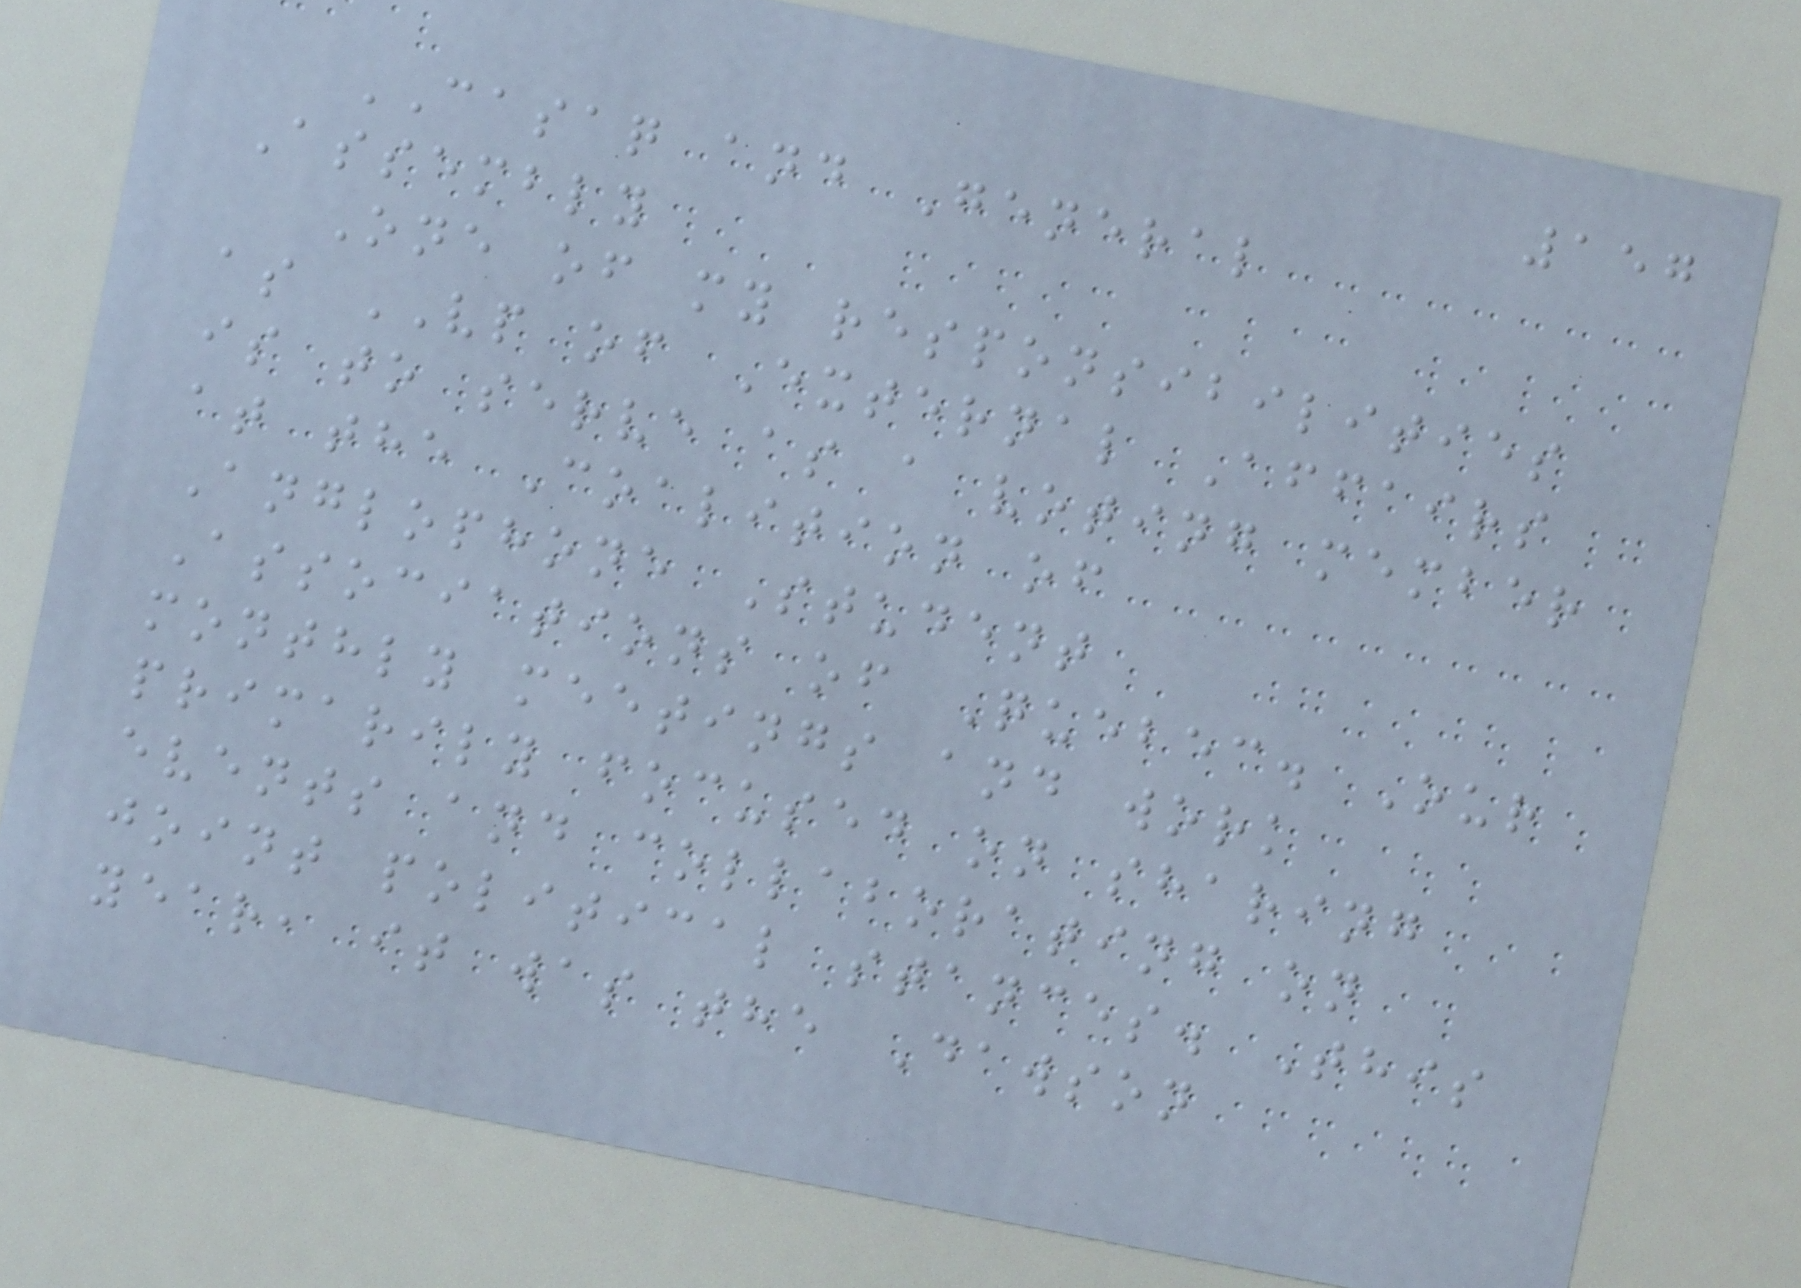157
CASAQ and General
Assembly
One of my responsibilities
as VP of External Affairs
is to serve as a voting member
at the Coalition of
Anglophone Student
Associations of Quebec. Our
monthly meetings and work
primarily focused on sharing
events and collaborating on
joint political stances. This
year, it was the Dawson
